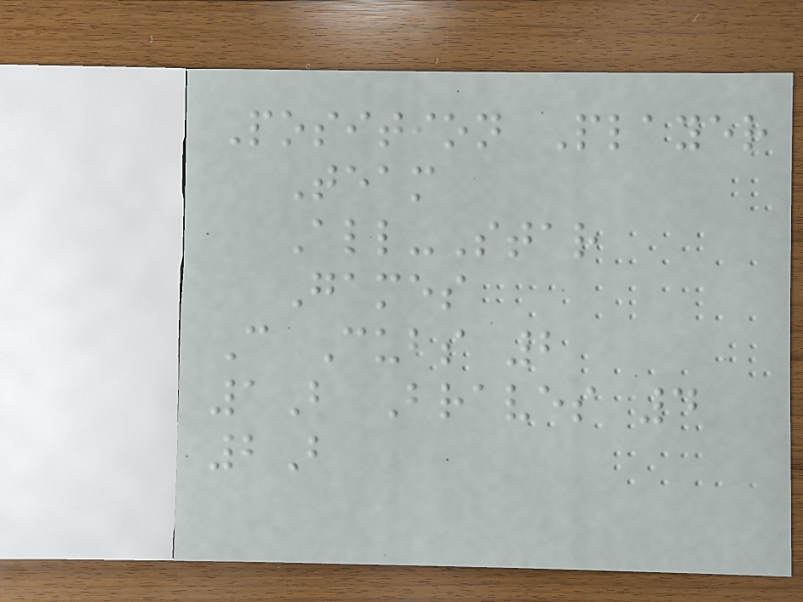Position Player
Team
All-Star
Games
C Cubs 2
1B Braves 4
2B
